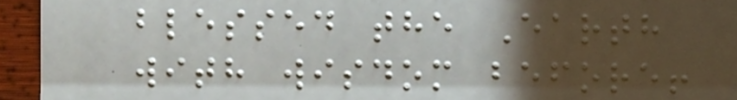blessed the Earth
with wisdom before!
